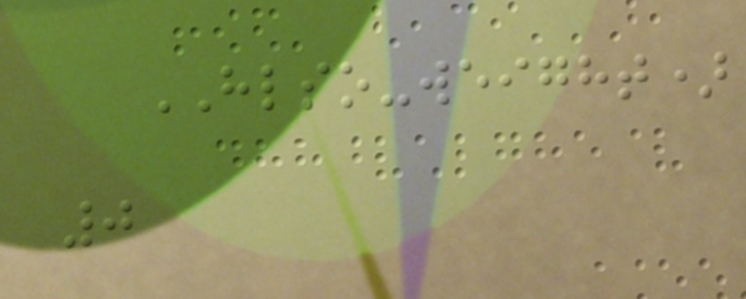HLSO-weight)
0
